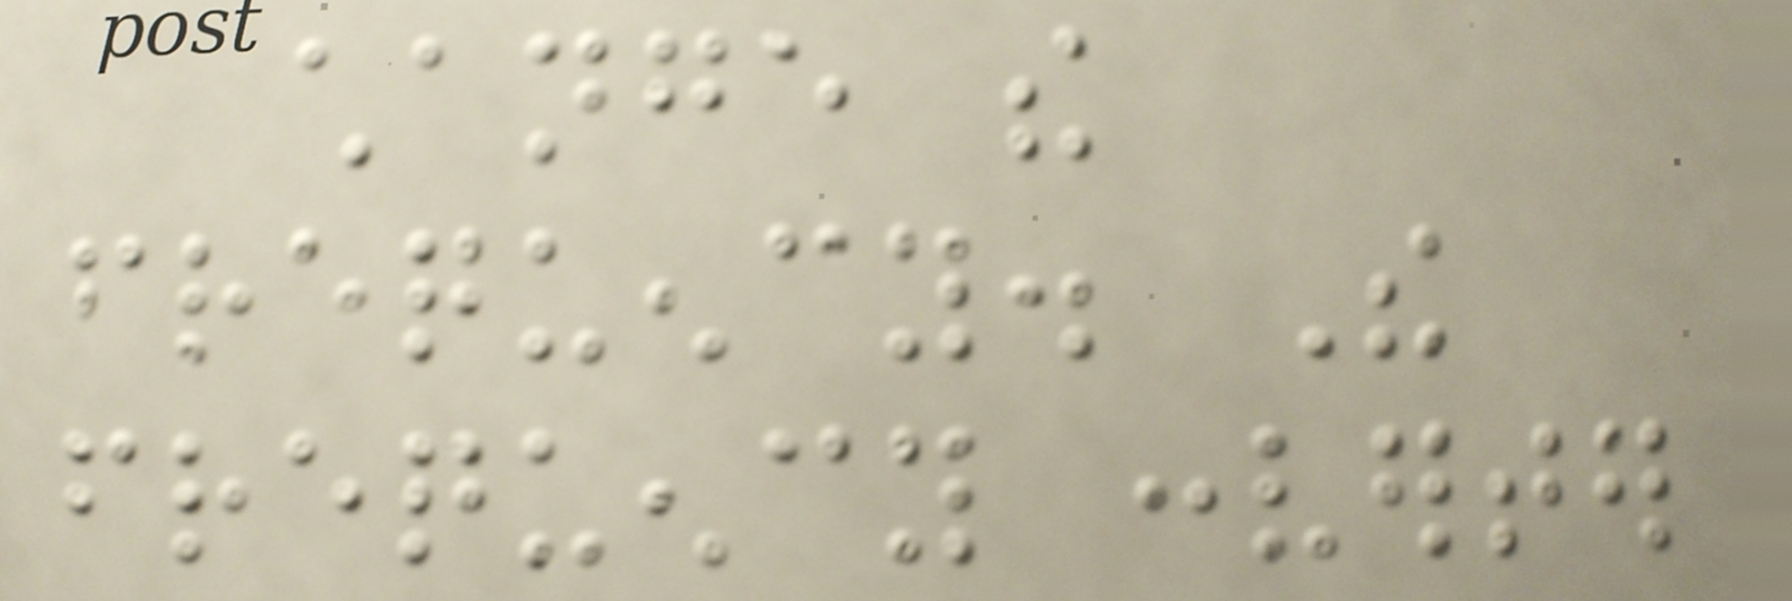change the
frequency. The
frequency converter
